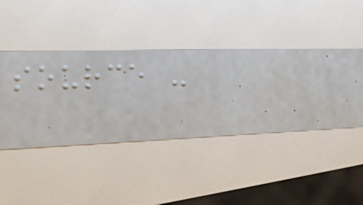source -
